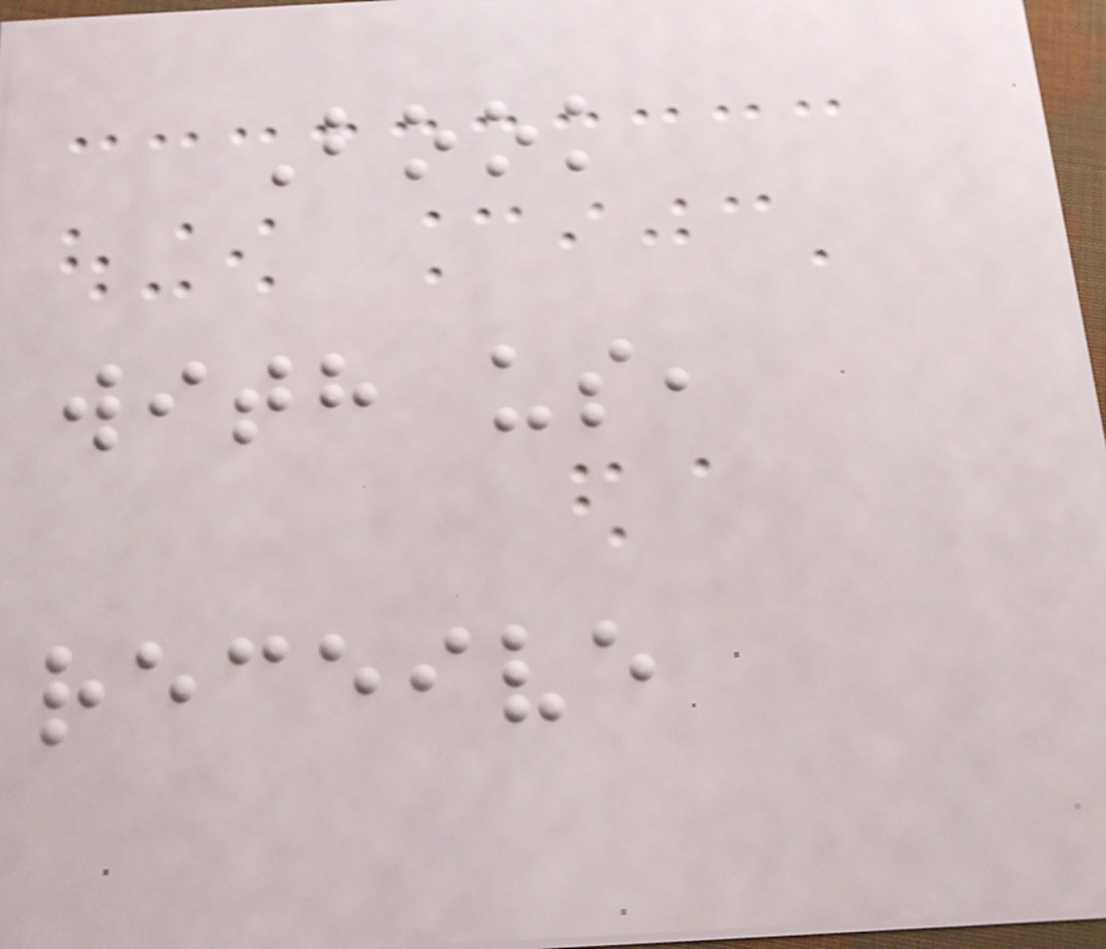Book
with us,
receive
